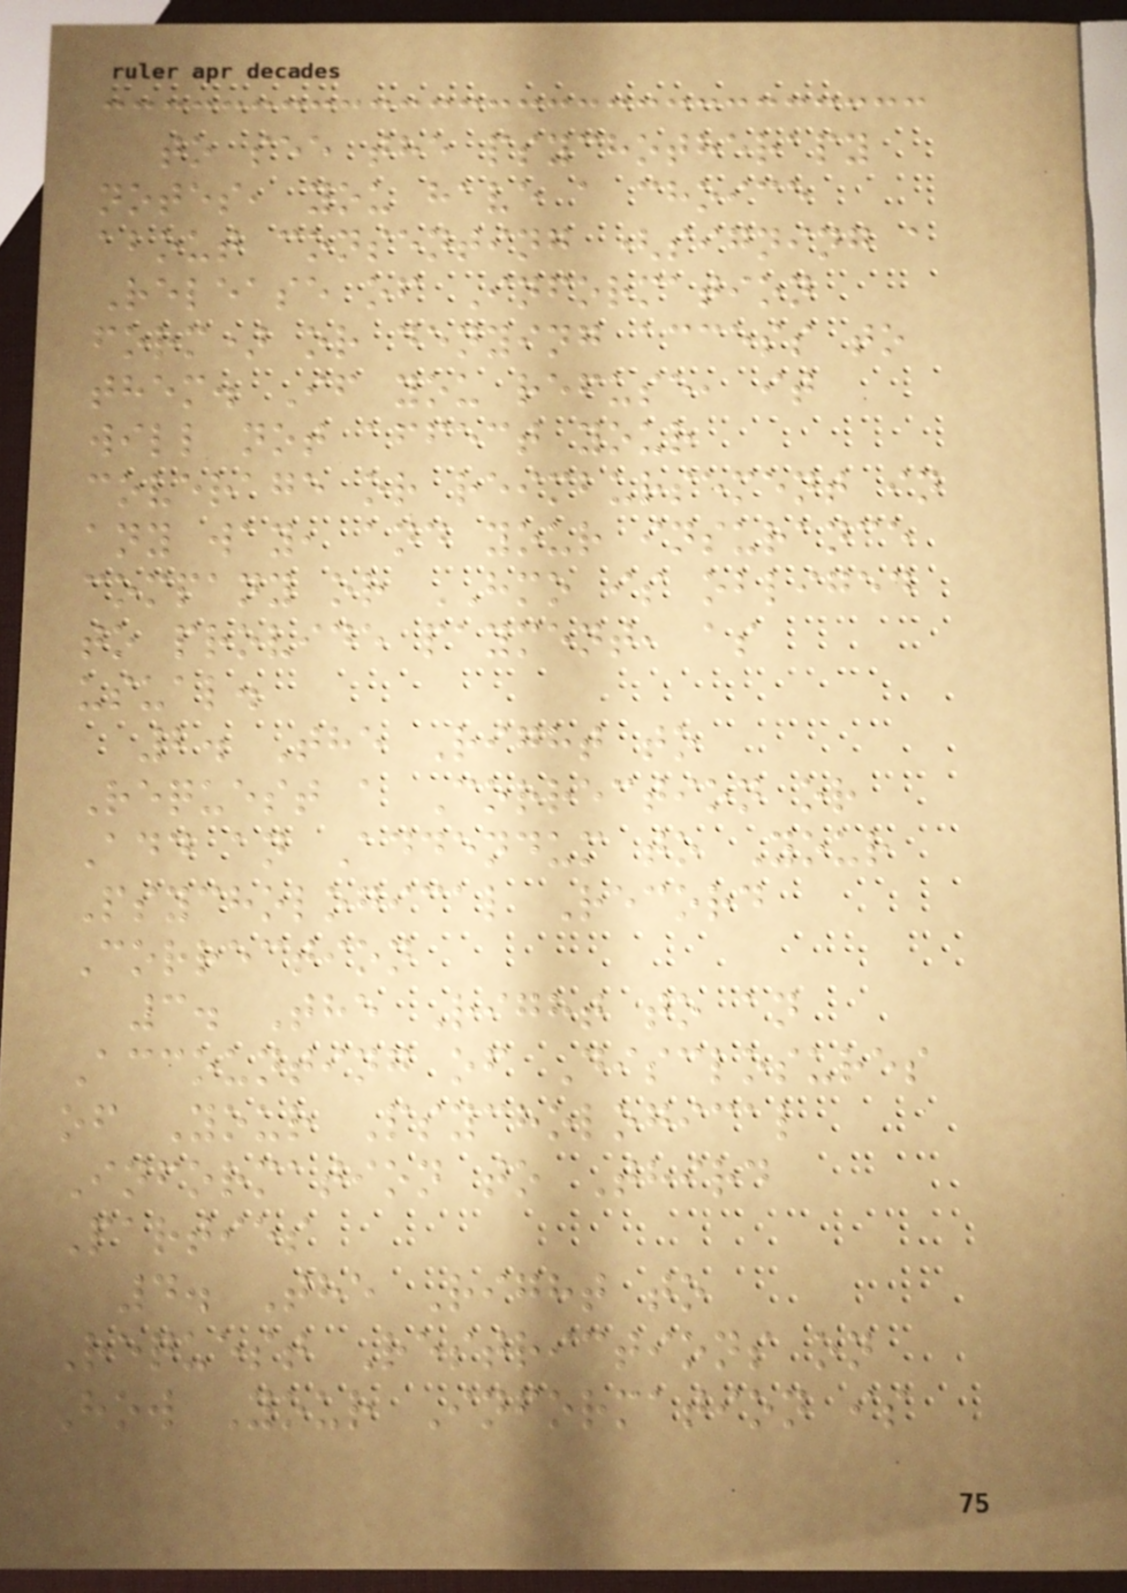to see the psychotherapy
notes, you have a choice
about consenting (signing a
Release of Information
form) or denying access to
them. If you refuse, it
will not affect your
coverage or reimbursement in
any way, and your insurance
company or HMO is obliged
to provide payment, as
usual.
2. The Right to
Request a Correction or
Add an Addendum to Your
Psychological Record
Correction
3. The Right to an
Accounting of Disclosures
of Your Psychological
Information to Third
Parties
4. The Right to
Request Restrictions on
How Your Information is
